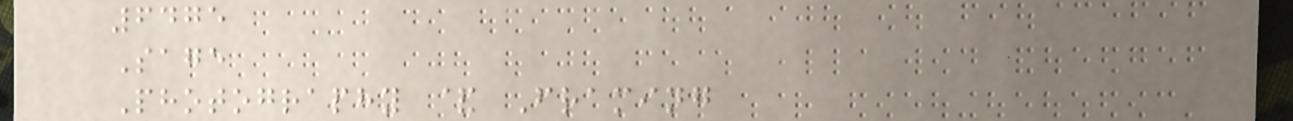6475
Sage
Photography & Framing
